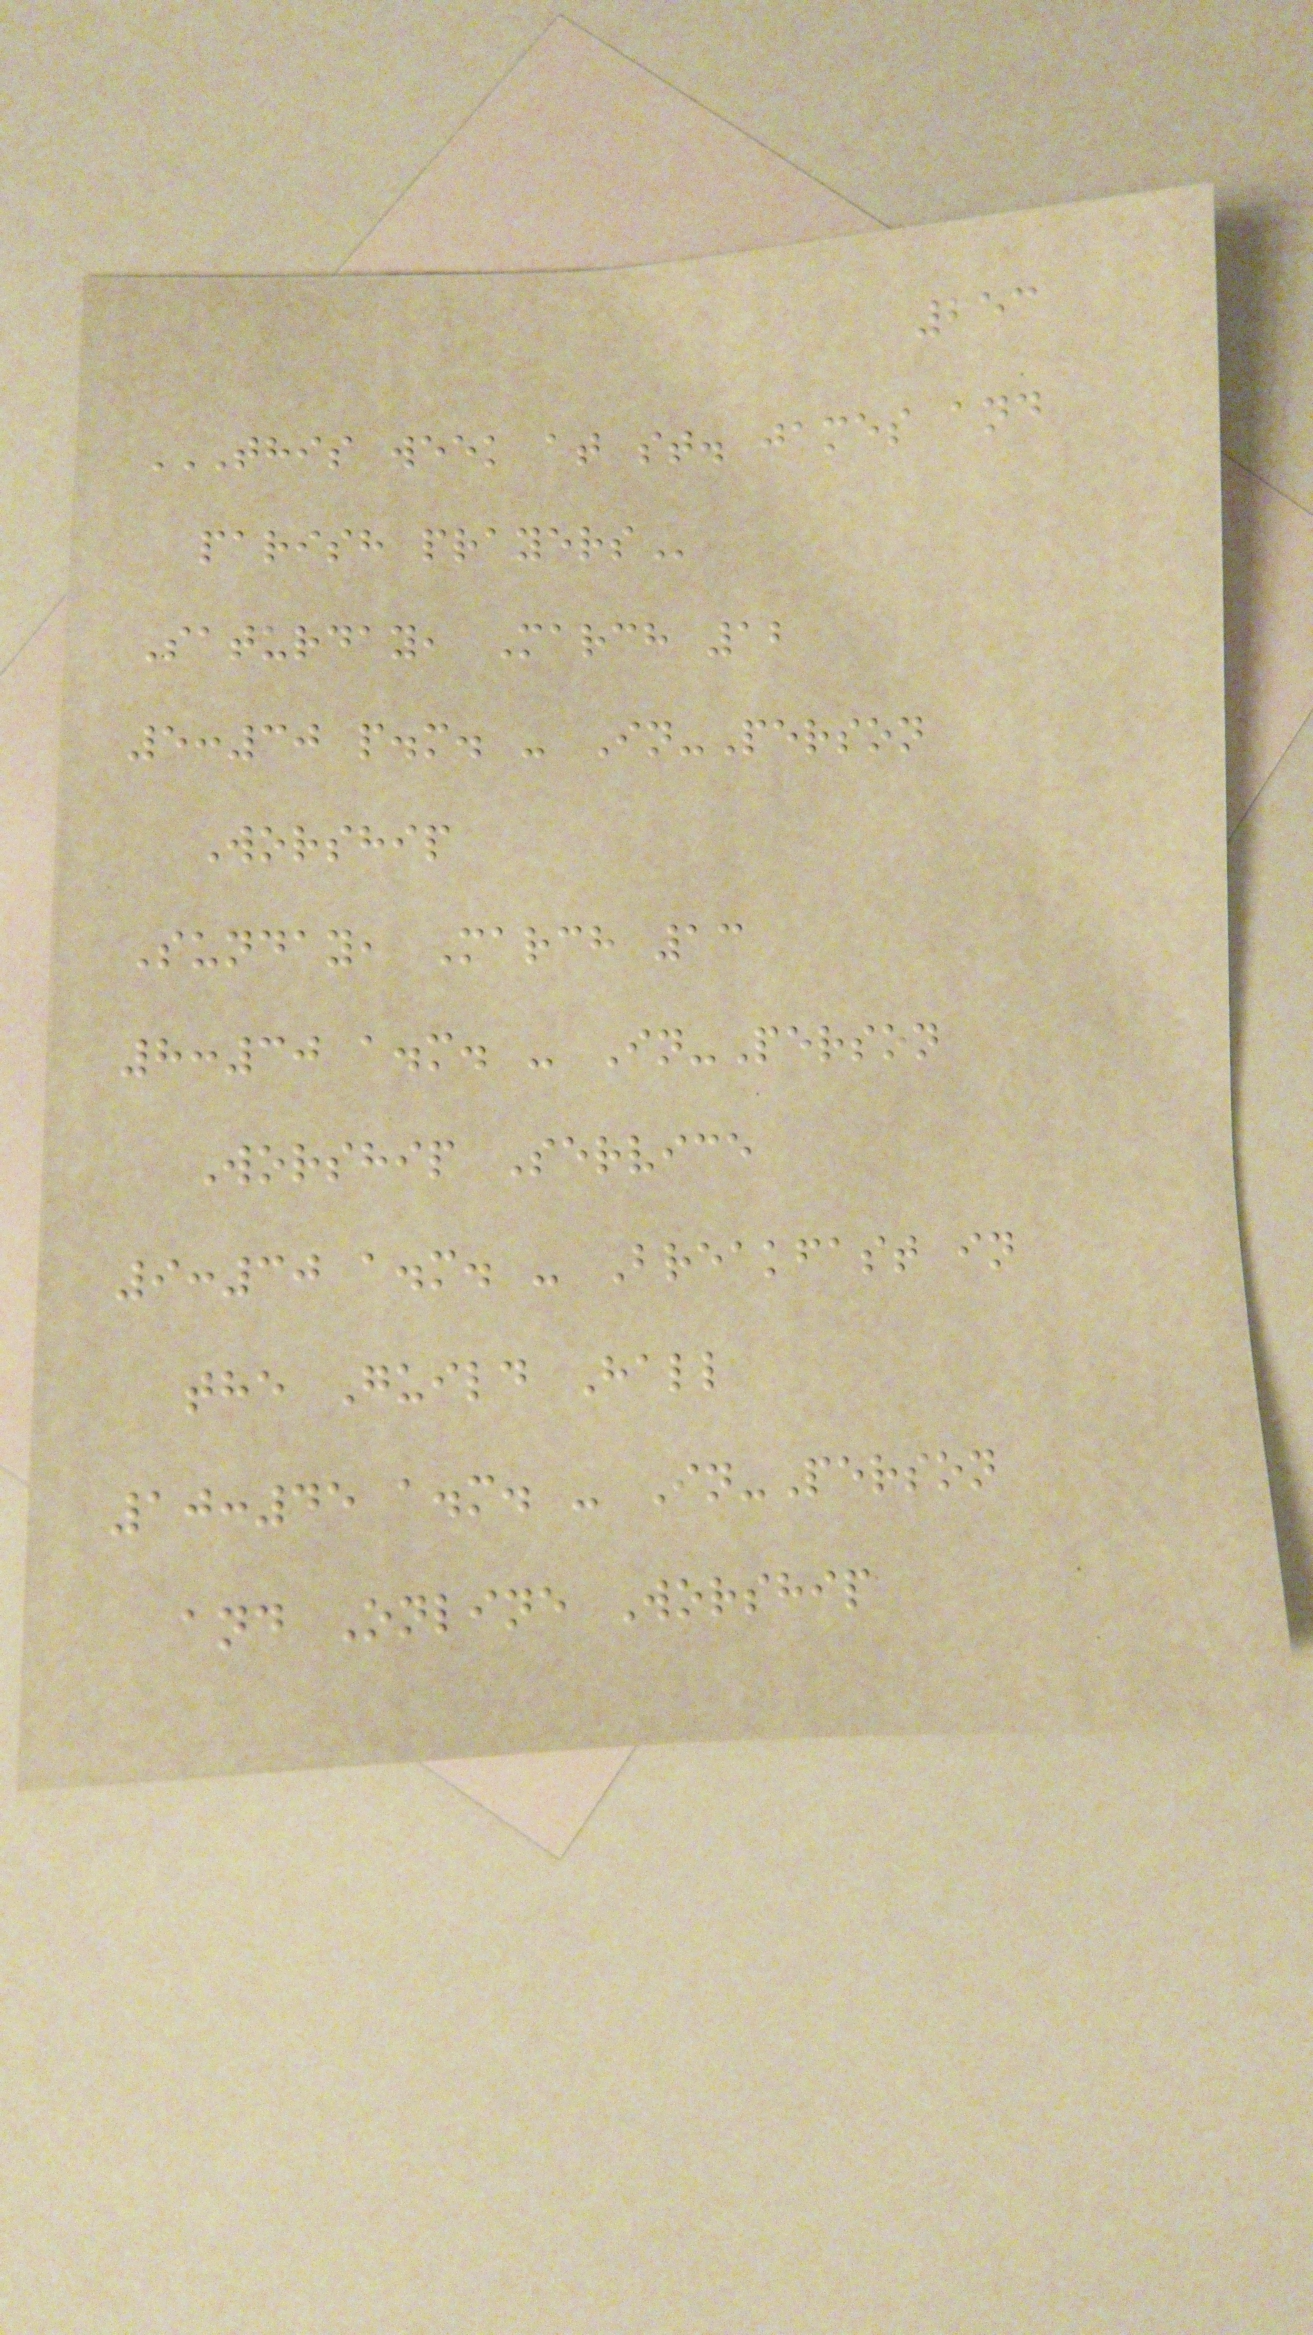253
THIS WEEK AT ST. JAMES AND
PARISH PRAYERS
Saturday, March 12
5:30 p.m. - In-Person
Worship
Sunday, March 13
8:30 a.m. - In-Person
Worship Service
9:30 a.m. - Breakfast in
the Guild Hall
10:45 a.m. - In-Person
and Online Worship
